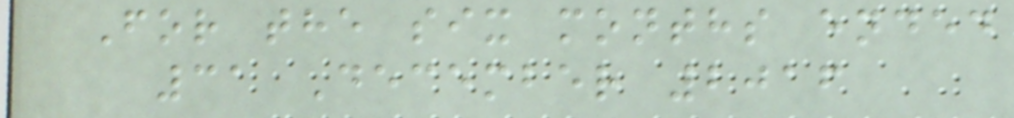For the six months ended
31 December 2016
